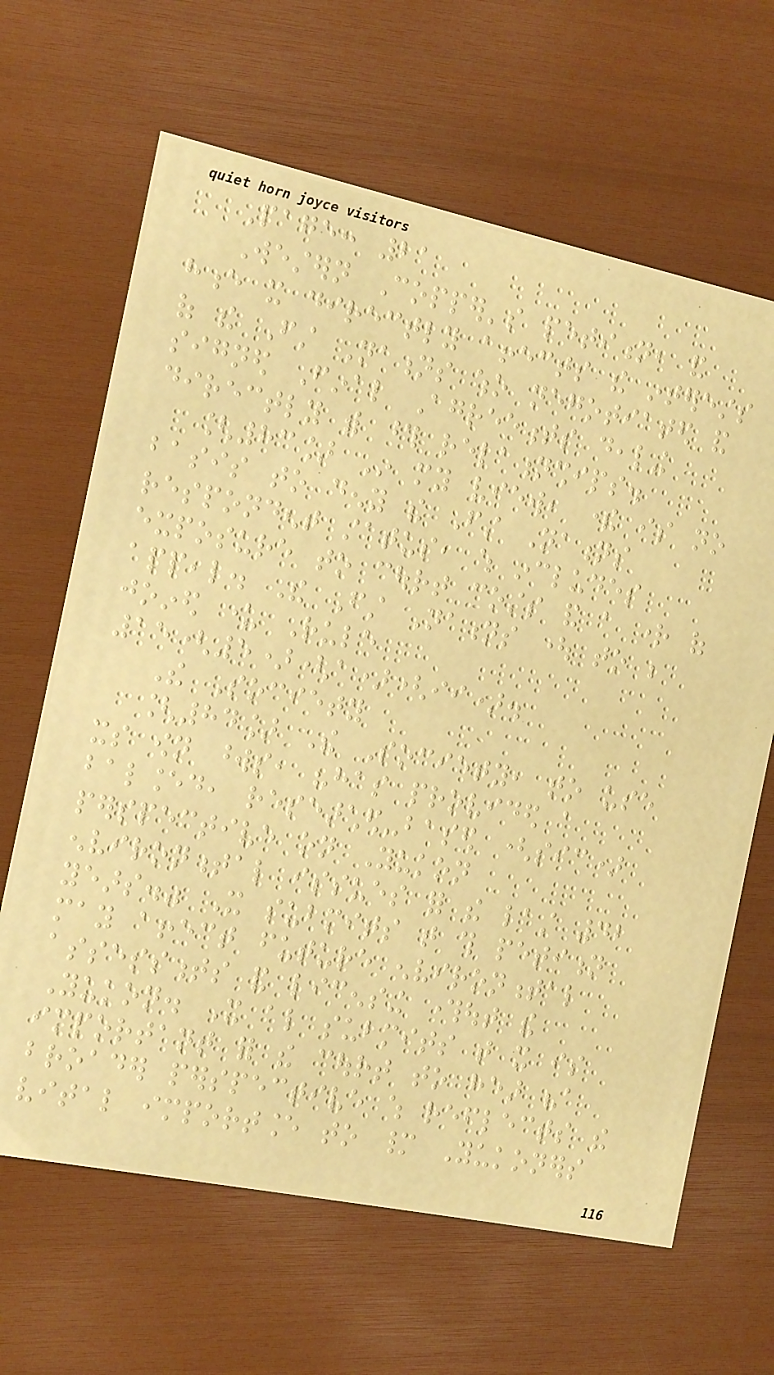Page: 21
Western Copper's petition, and
hence it directly affects the interests
of the First Nations who negotiated and
signed Final Agreements dealing
directly with those relationships.
[83] In my view, there is no
basis to deny the First Nations
respondent status, which includes
exposure to court costs and a right of
appeal. The First Nations ought to be
joined under Rule
15(5)(a)(ii).
The Society
[84] The Society, to use
its own words, "has provided a
balanced, researched-based (sic)
perspective on Yukon
environmental issues for the last 42
years." It submits that this petition
may affect future environmental
assessments and licensing throughout the
Yukon. It also submits that it is
important for the court to hear "a
broader perspective which reflects the
vital importance to many Yukoners
